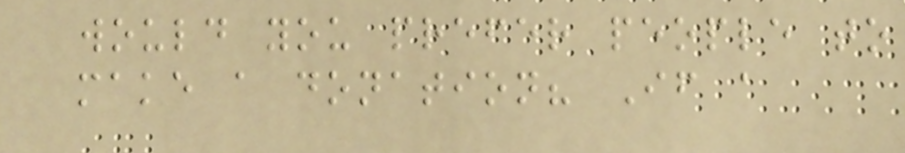would you prefer people to
make a donation? If a
